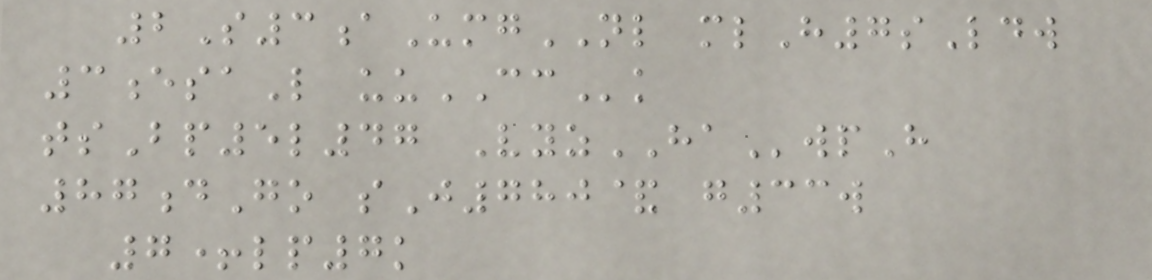2S3aUmgNL mlH7sLdw
3esaL uuCCk
tsBp5l47 VyzHAwpH
87dGo sJ780& g33w
7+lp7k
